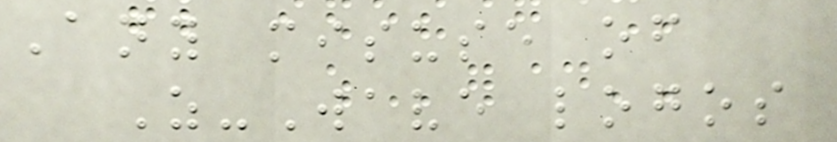Any misuse of
Z-Wave logos
